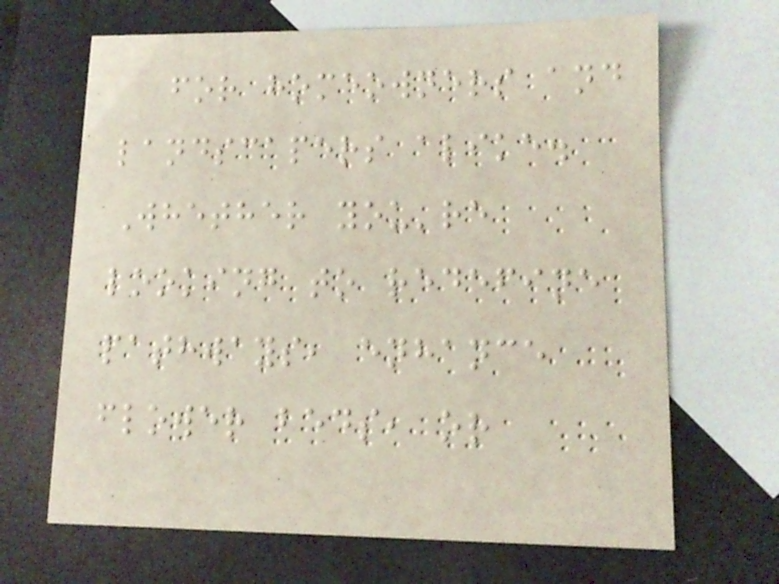for homeowners and
landscapers alike.
Whether you're
looking to redefine
pathways, enhance
flower beds, or
